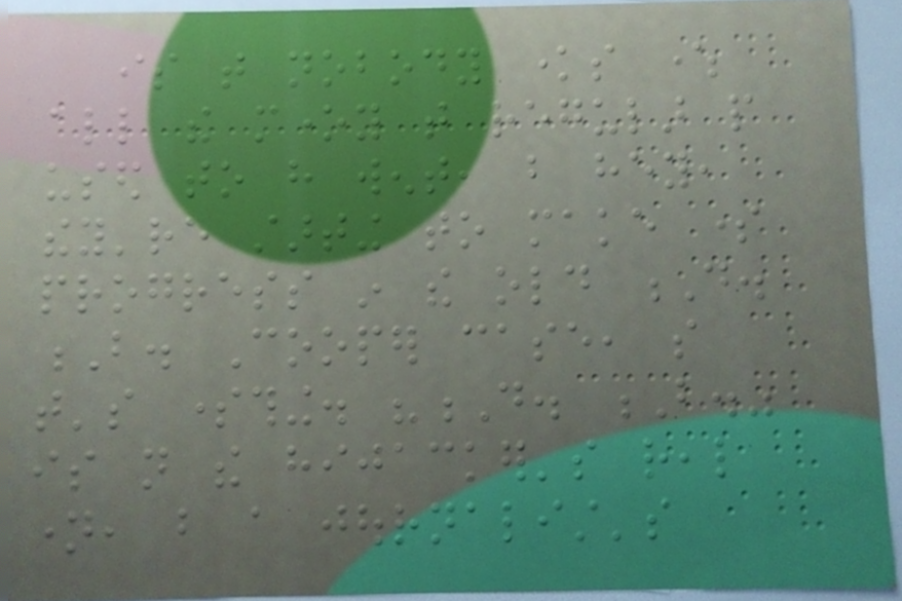is that nobody knows where
all the money that regular people
used to have went, but hey,
they're starting to make some
progress in the old D.
B. Cooper case, so
that's something. "D. B."
is not the hijacker's real
name, but a journalist's
